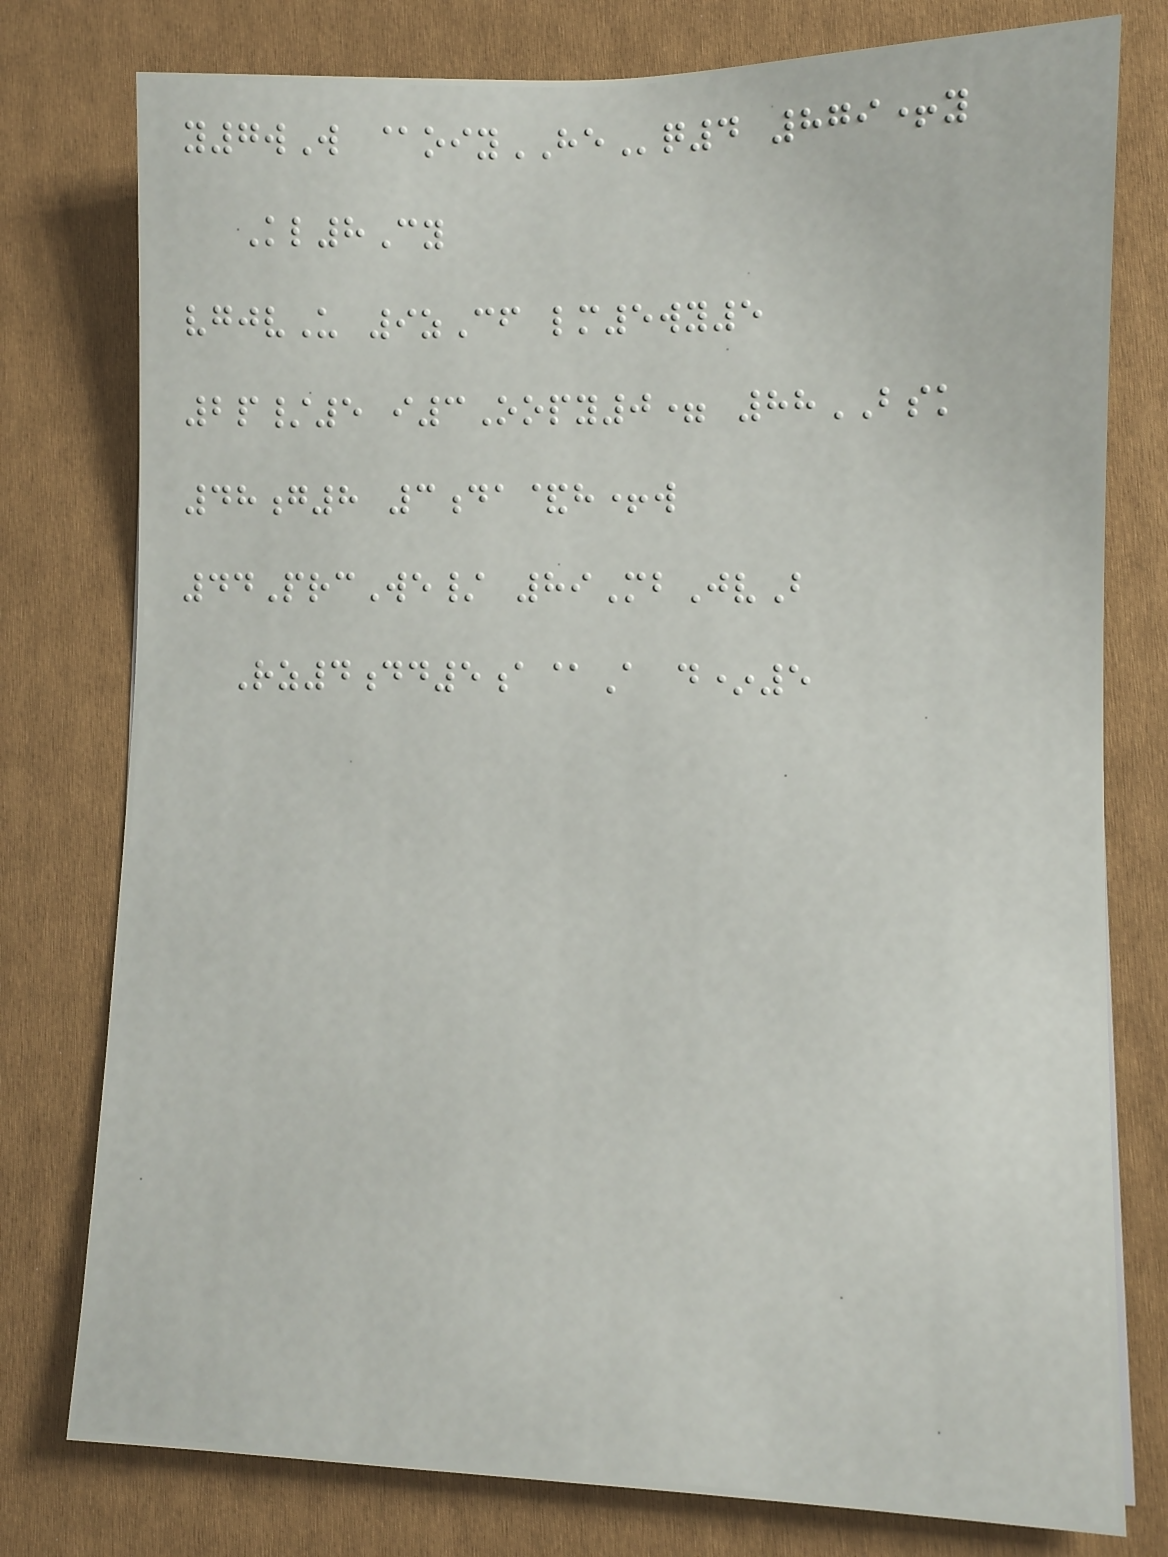y7wW @oiyHEq4 879+y
Kl8Cy
vgjvU 9zCf lm5wy5
2p/5 i3Oopy0= 88BSK
48g8 3da&h+w
44PrcWe/ 89MbJvB
Rz4dd5a@A d*5
